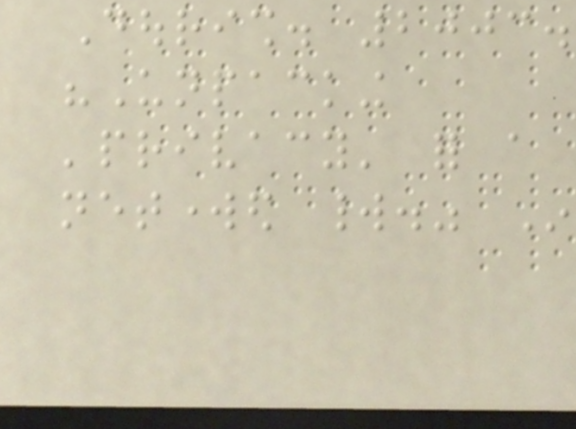Dourish. 2003.
"Unpacking
'privacy' for a
networked world." In
